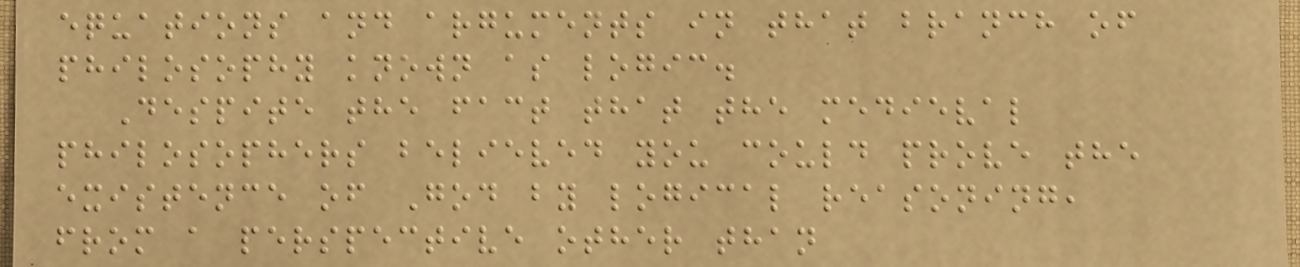equations and arguments in that branch of
philosophy known as logic.
Despite the fact that the medieval
philosophers believed you could prove the
existence of God by logical reasoning,
from a perspective other than
